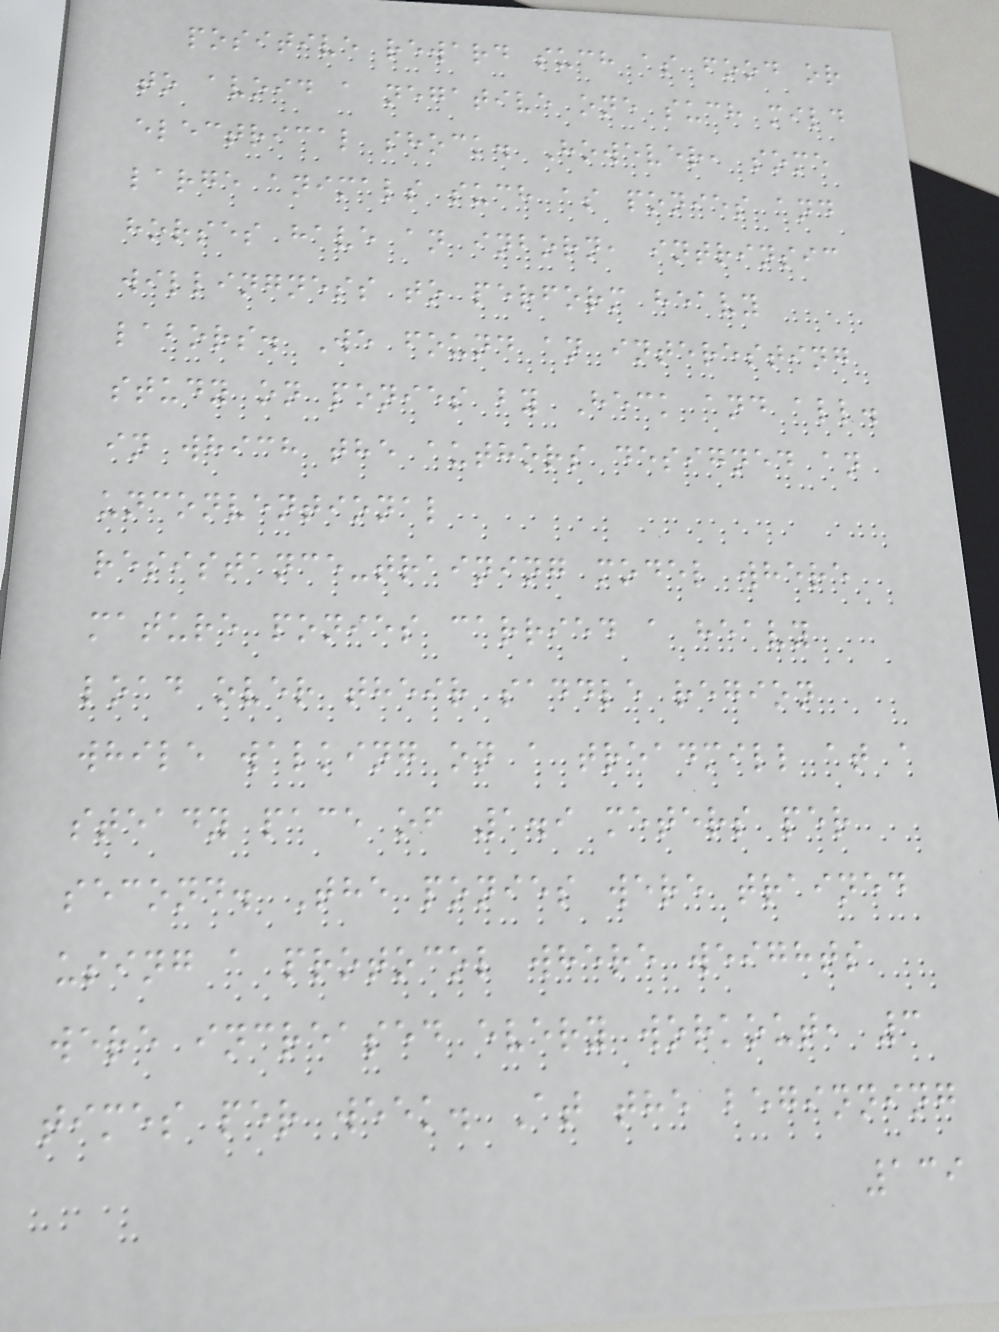positive reward such as food or
to avoid a negative one such mild
electrical shock. However, some
large animals such as ponies and
horses have an inborn, intrinsic
willingness to perform heavy
labors. We found an interesting
study on ponies by Heck and all.
in which the authors designed an
unconventional
resistance-training model where
mature ponies carried a heavy
load over their saddle region
while walking on a treadmill at a
steady pace of 1.9 meters per
second. The ponies were trained
using a protocol where weights
were increased every workout, 3
times per week. At the beginning
139
